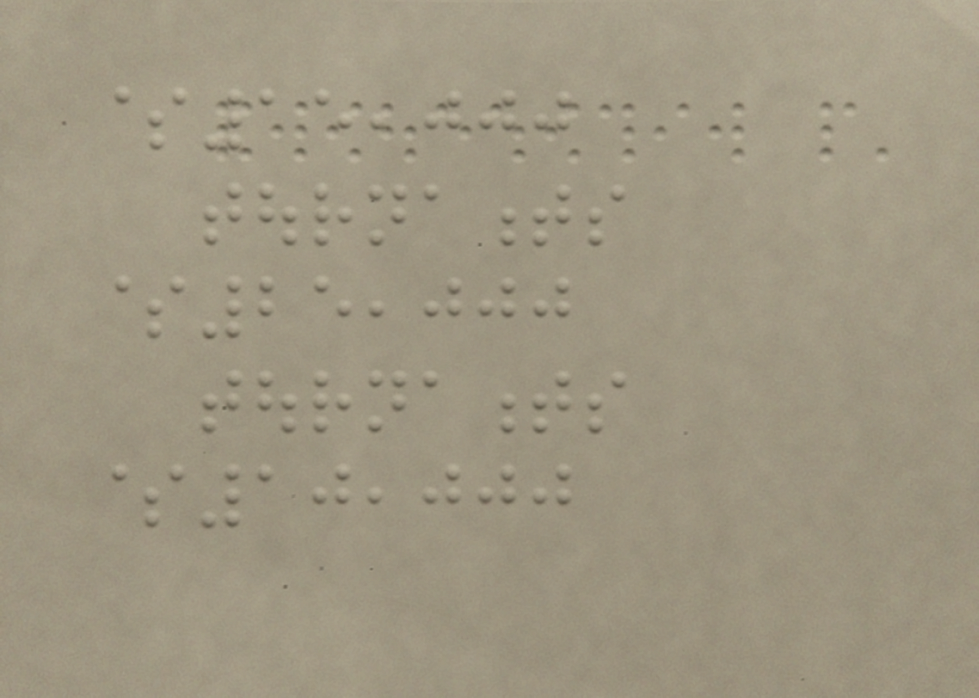$15,000
tournaments
$25,000
tournaments
$10,000
